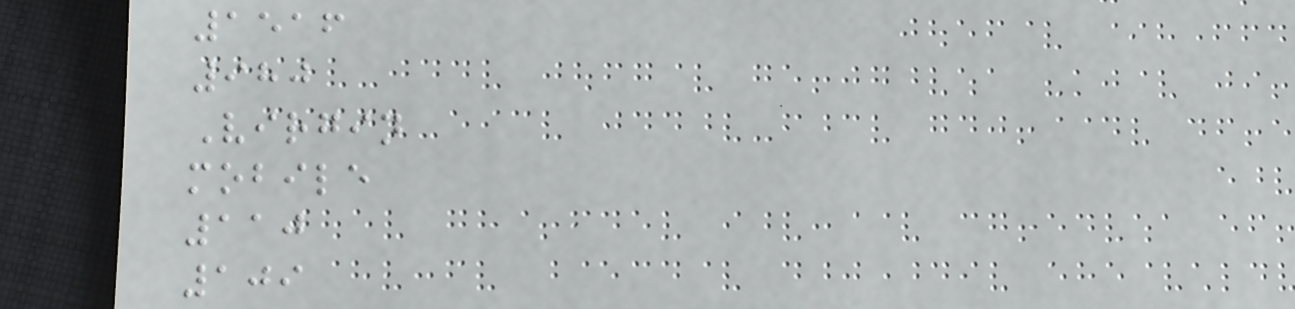1516
980
Virgin
mobile
110
109
